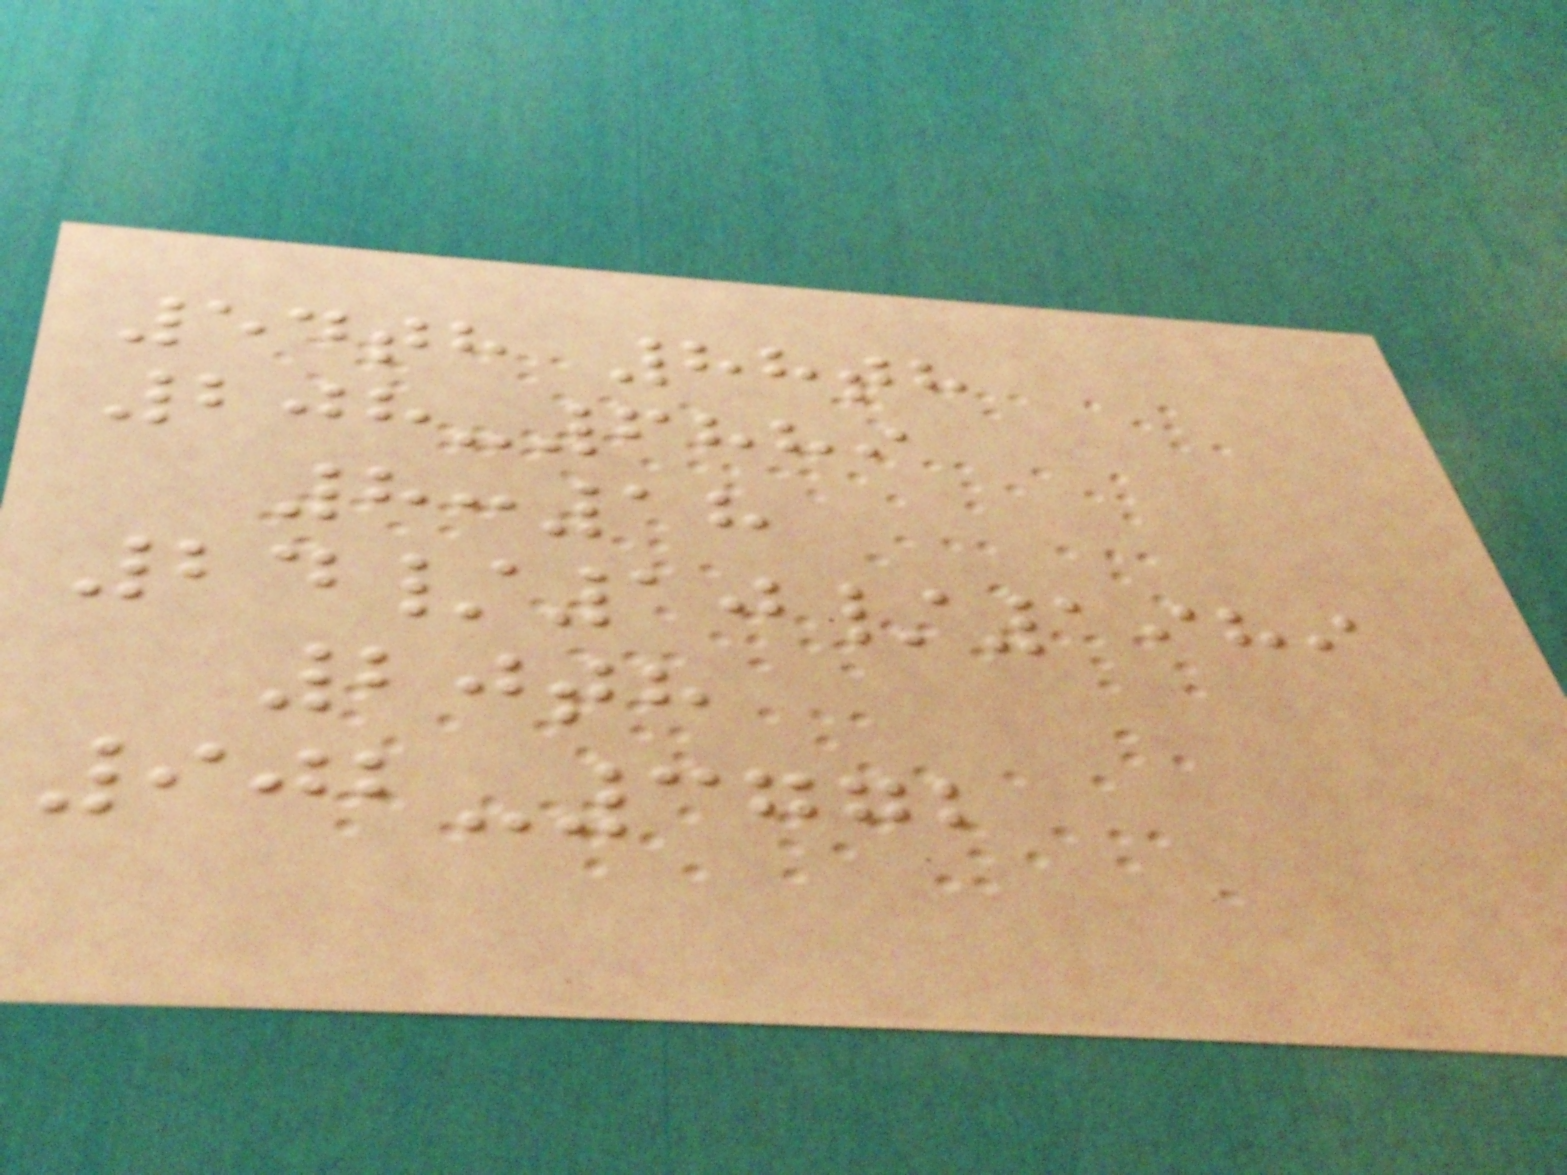54th 88th
208-6889
8:18
24/10/1989
20th
902-3772
